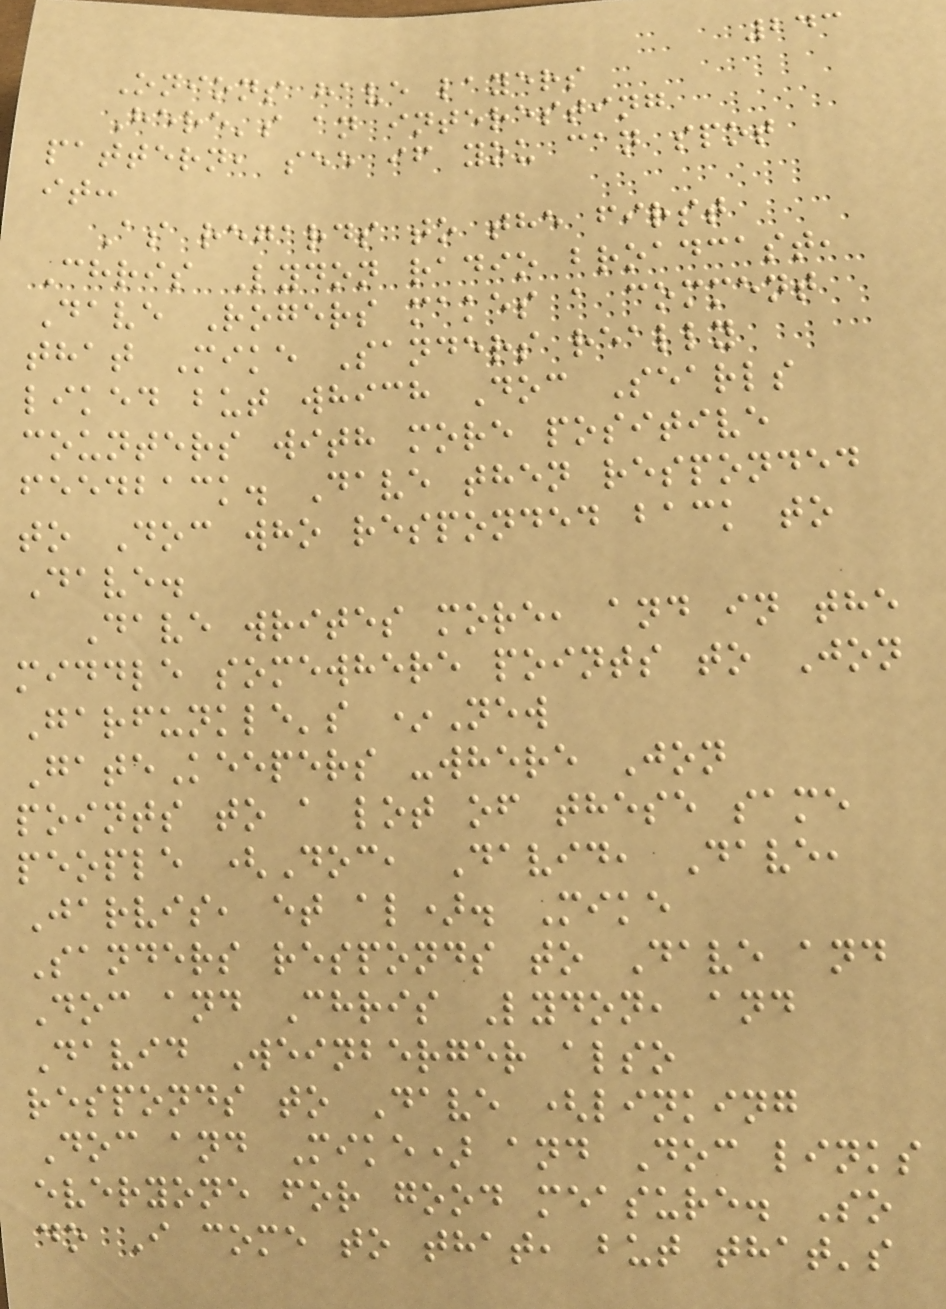243
Onions have layers
Here's an interesting
pattern, see if you can spot
it:
As regards to the first
Chris Lydon radio broadcast,
Dave Rogers makes a comment
that Mike Sanders really
liked but which Doc Searls
counters with more positive
feedback. Dave then responded
to Doc who responded back to
Dave.
Dave writes more, and in the
middle somewhere points to Jon
Garfunkle's *New
GateKeepers -where Jon
points to a lot of these same
people (Doc, David, Dave,
Jarvis, et al). Mike
Sanders responds to Dave and
Doc and Chris Lydon, and
David Weinberger also
responds to Dave (linking
Doc and Mike) and Doc links
everyone for good measure. So
do I come to that, but that's
